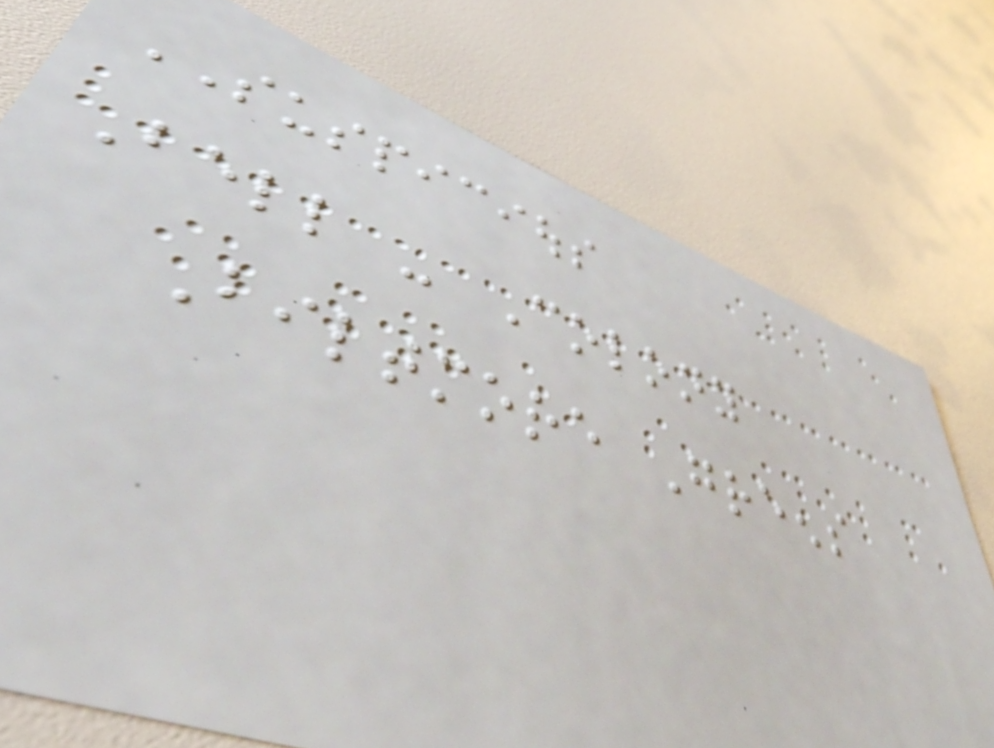SUSPICIOUS
Bell - Colony
Biltmore Greens
